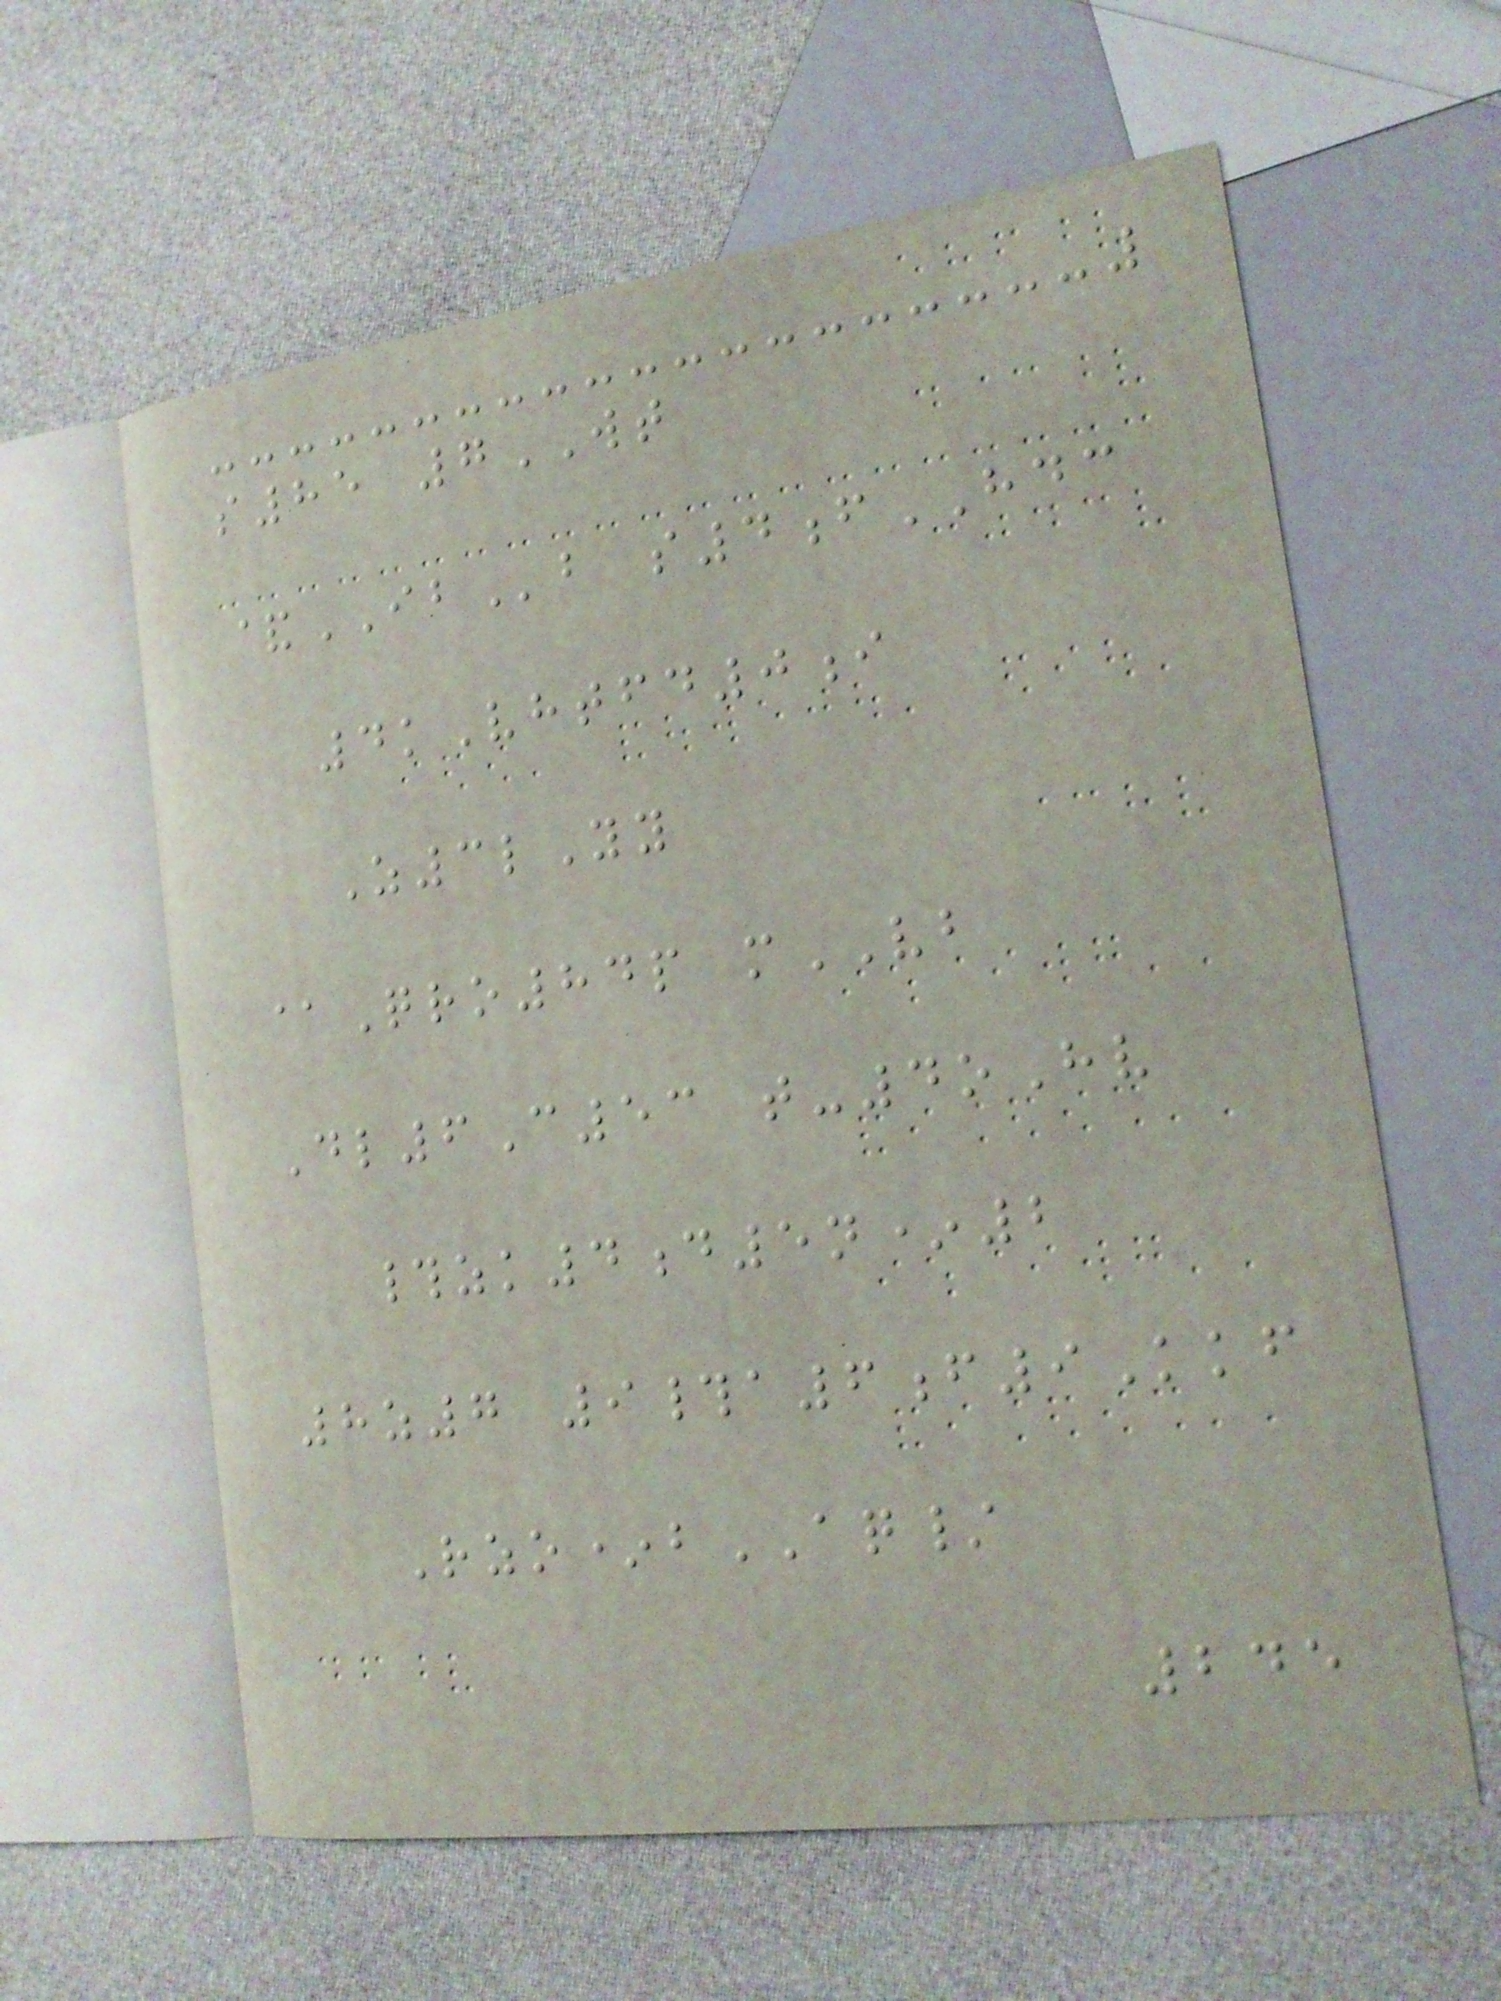s85 7WT
&IBb s4fHDC
4kVhtfd0i
Z3lYy
@Qro84p mVB
Dl6C53 t-4oHv
#zk4d5n*2
8z7 9#a6f9Kkf
Rzo*bAQ/
245
